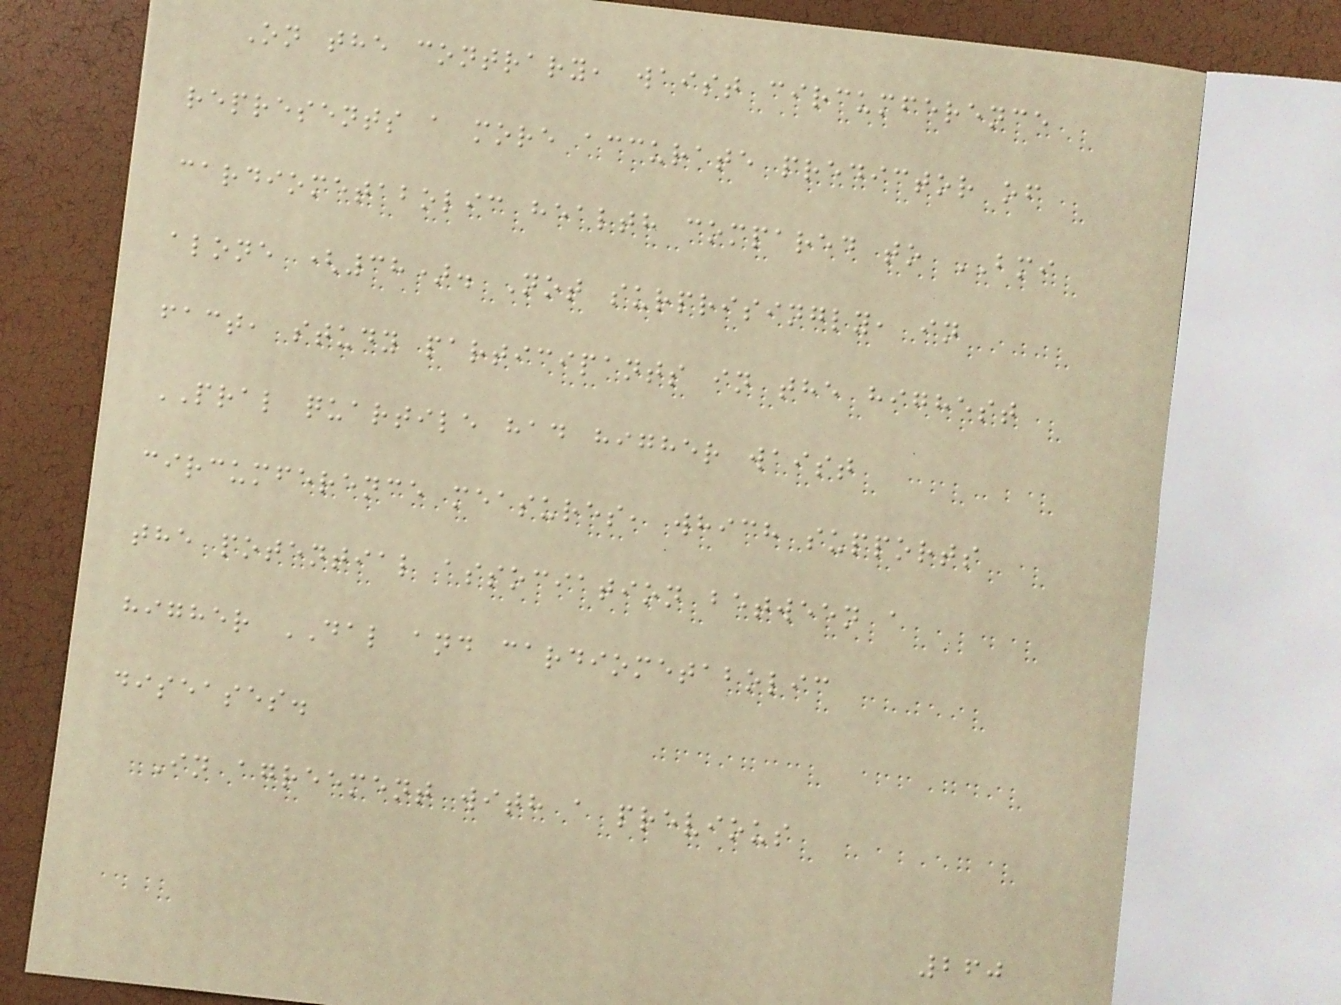On the contrary, waist circumference
represents a more accurate predictor of
cardiometabolic health compared to BMI
alone (38). Not surprisingly, in
fact, study participants in the highest
PRAL quartile had higher waist
circumference measures, which supports
the potential association between a
higher DAL and cardiometabolic
diseases.
In agreement with a previous
260
